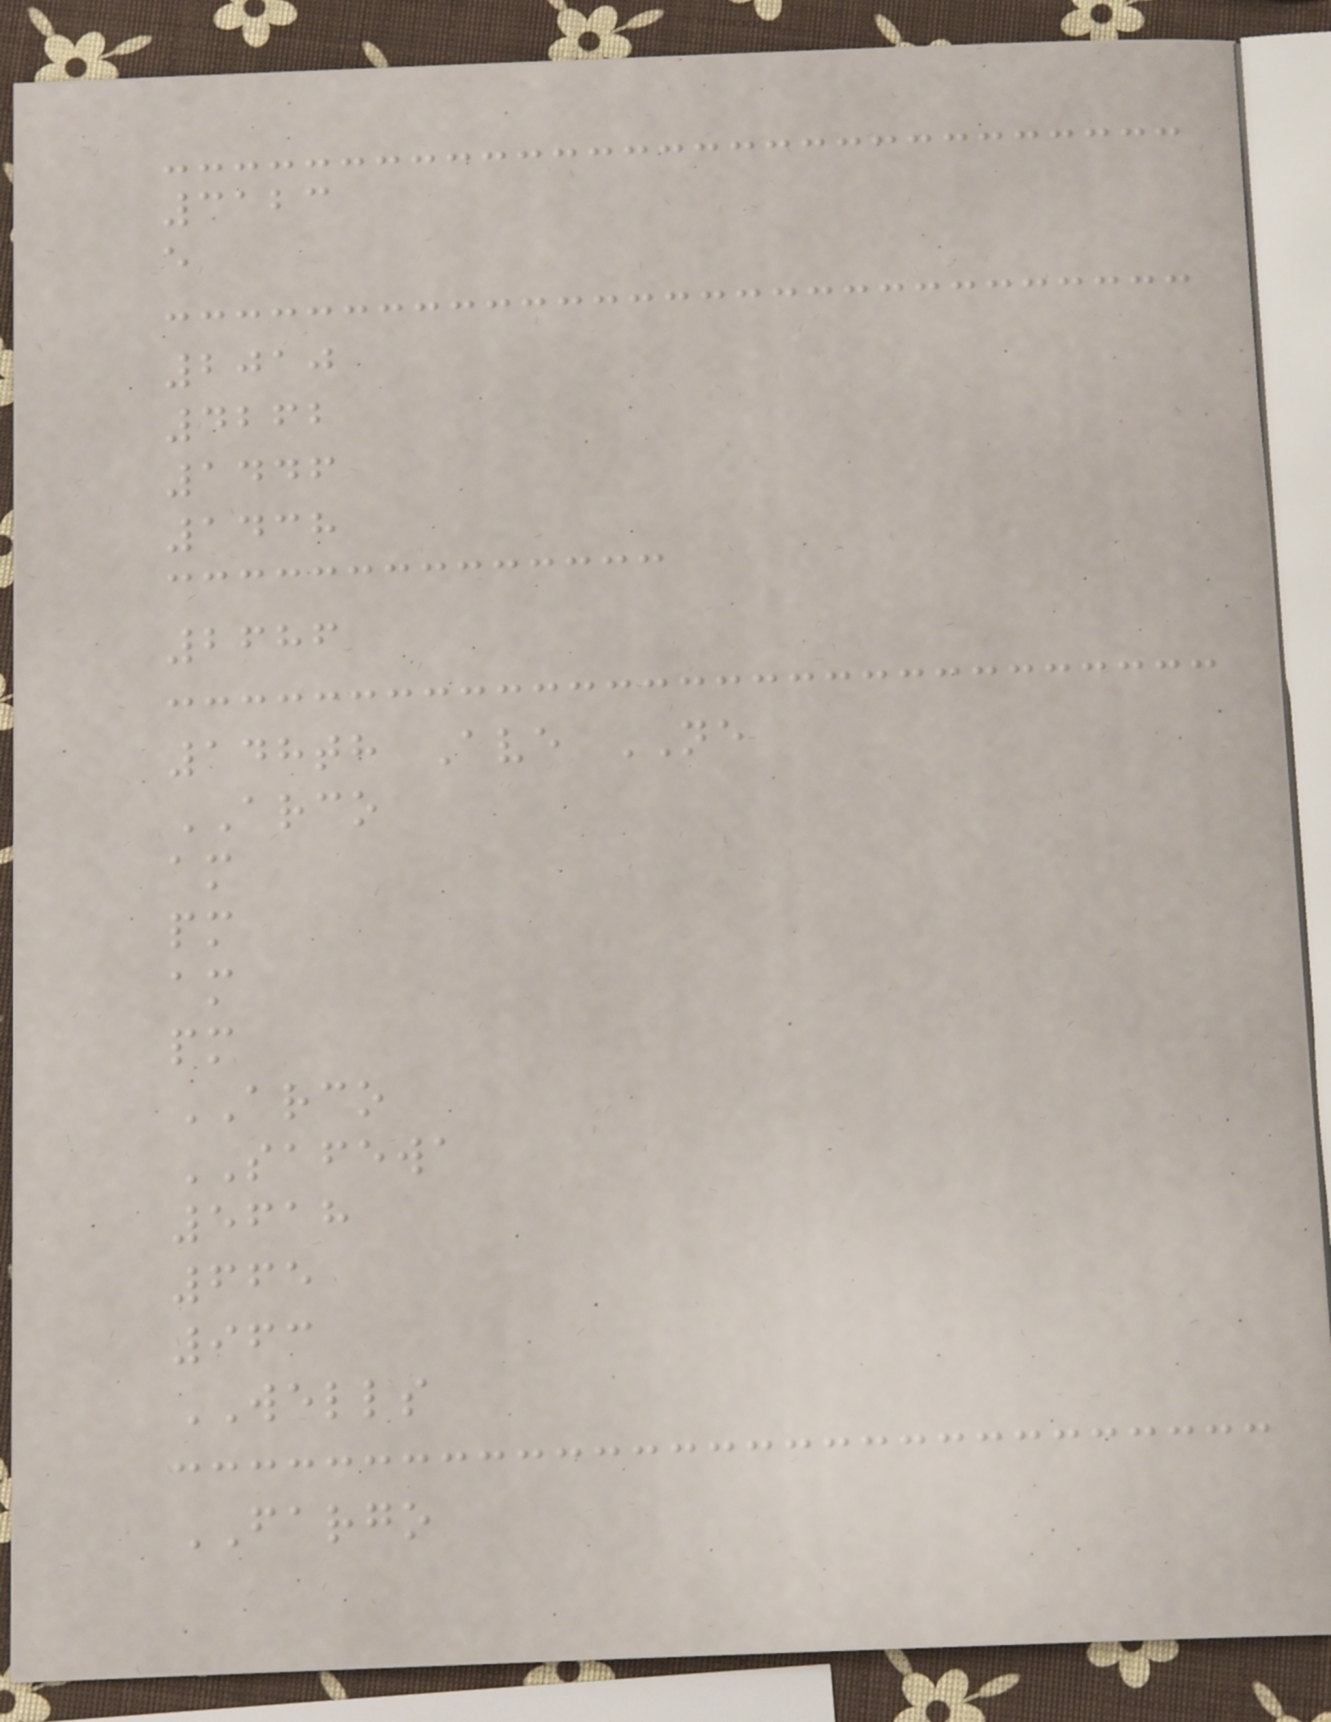3123
e
2010
4262
1446
1438
2686
148th Ave NE
ARCO
am
pm
am
pm
ARCO
SAFEWA
5618
665
963
WELLS
FARGO
